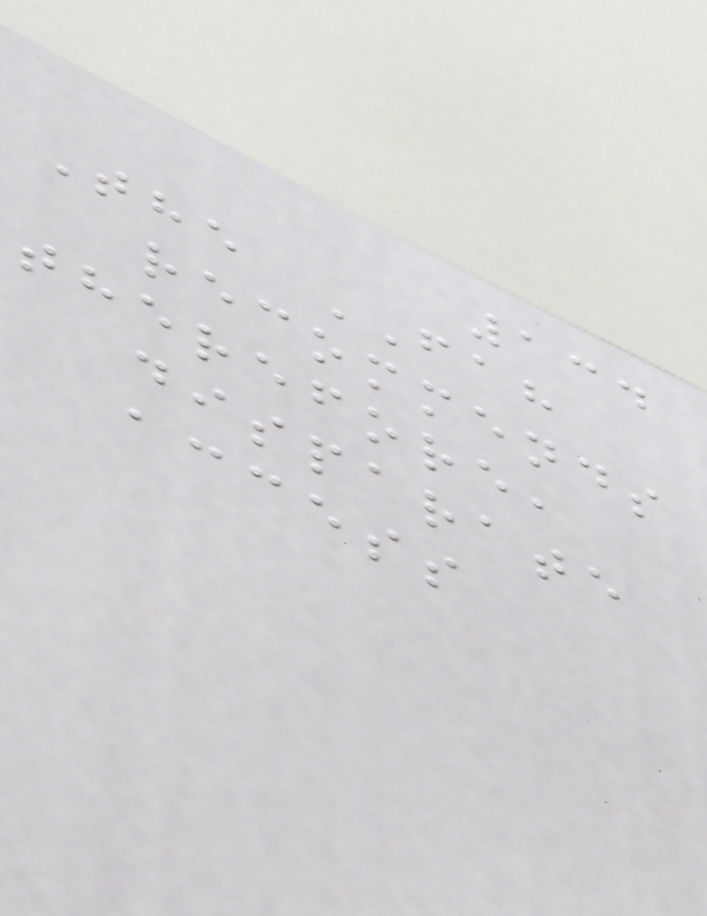134
The FAH
recommends
therefore,
disparate
access
